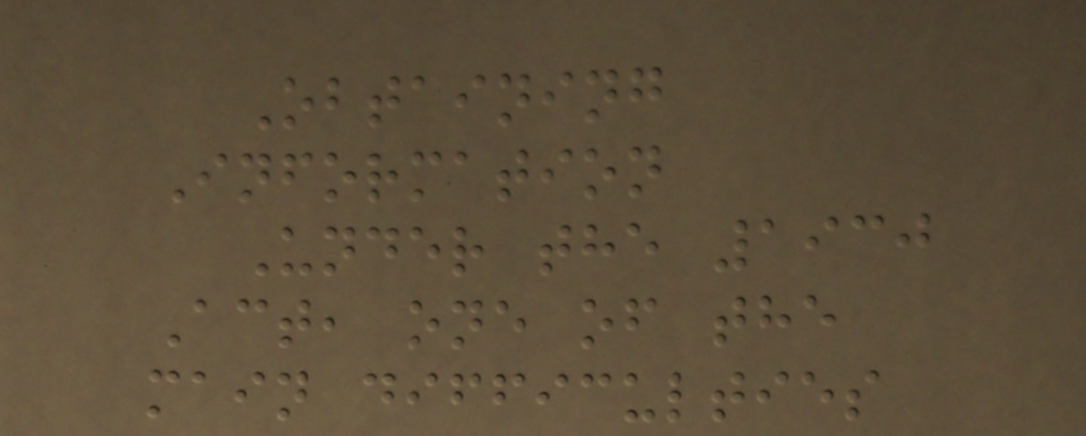Obtaining
Information
Under the 1930
Act, one of the
main difficulties
